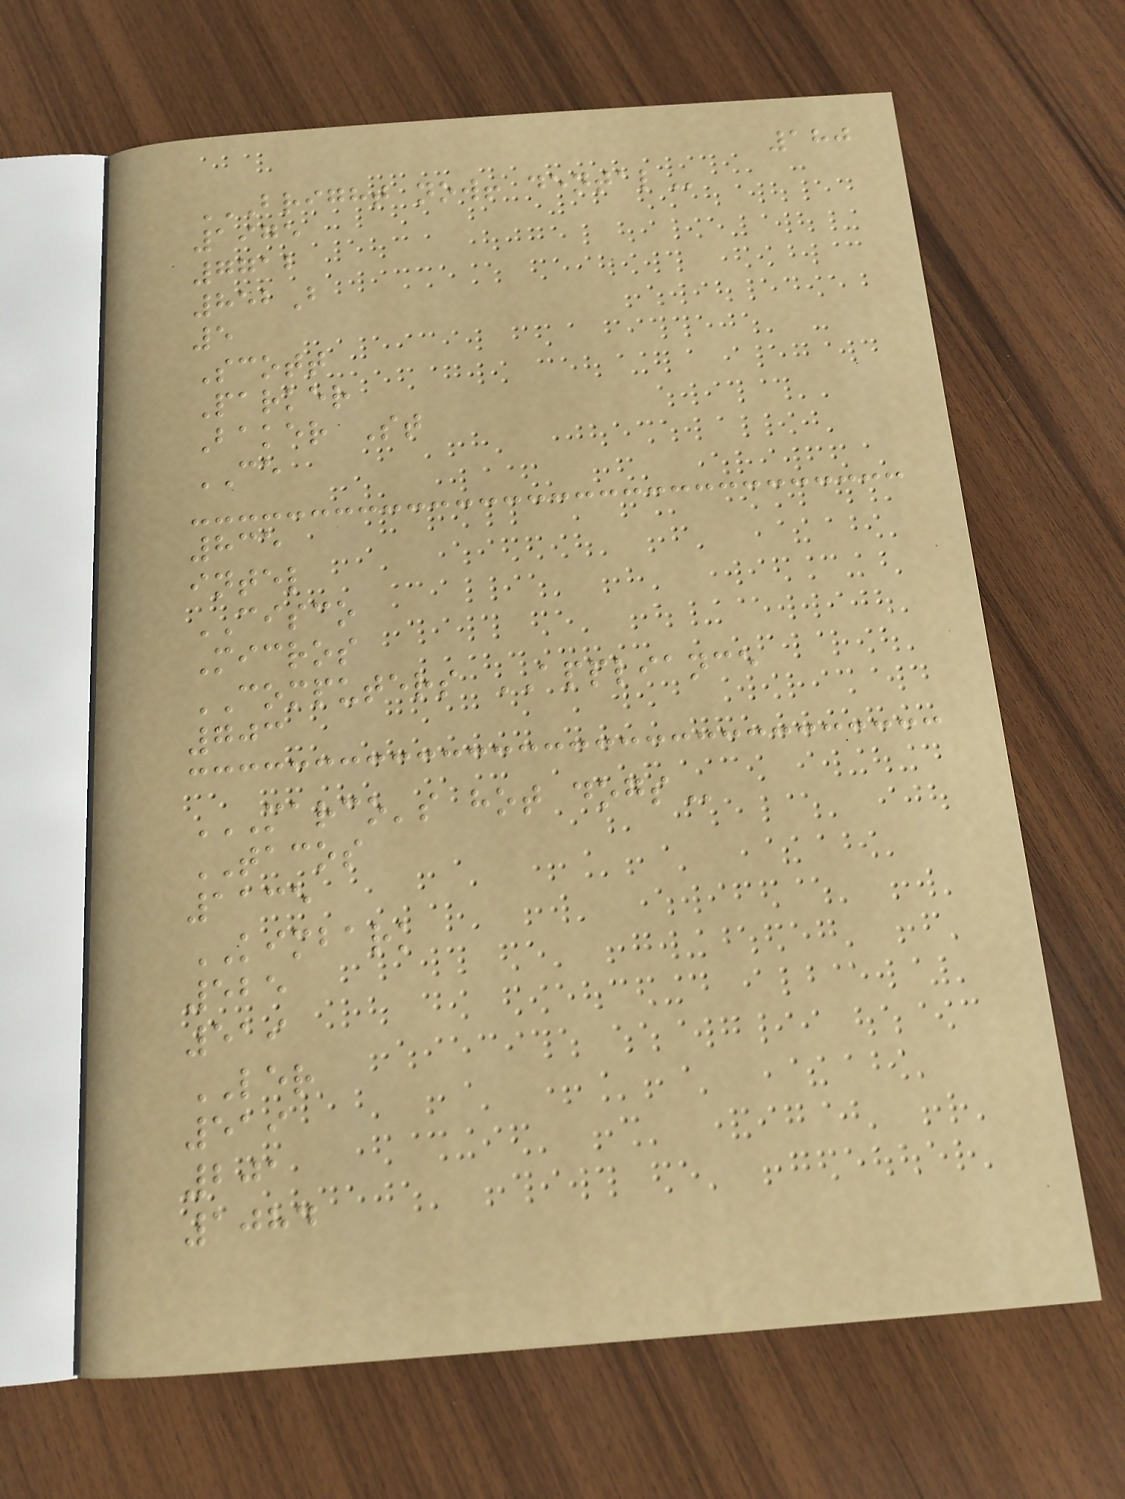180
BRIGHT NOW! DENTAL
1975
7712
852B
5
Scott
Parker
Baker St
CE
835
intel
CISCO
Micros
COMPUTERS APPLIANCE
703
MARCO'S HOT DOGS
TACOS
1135
KIMBARK
525
519
LER
519
201
1084
